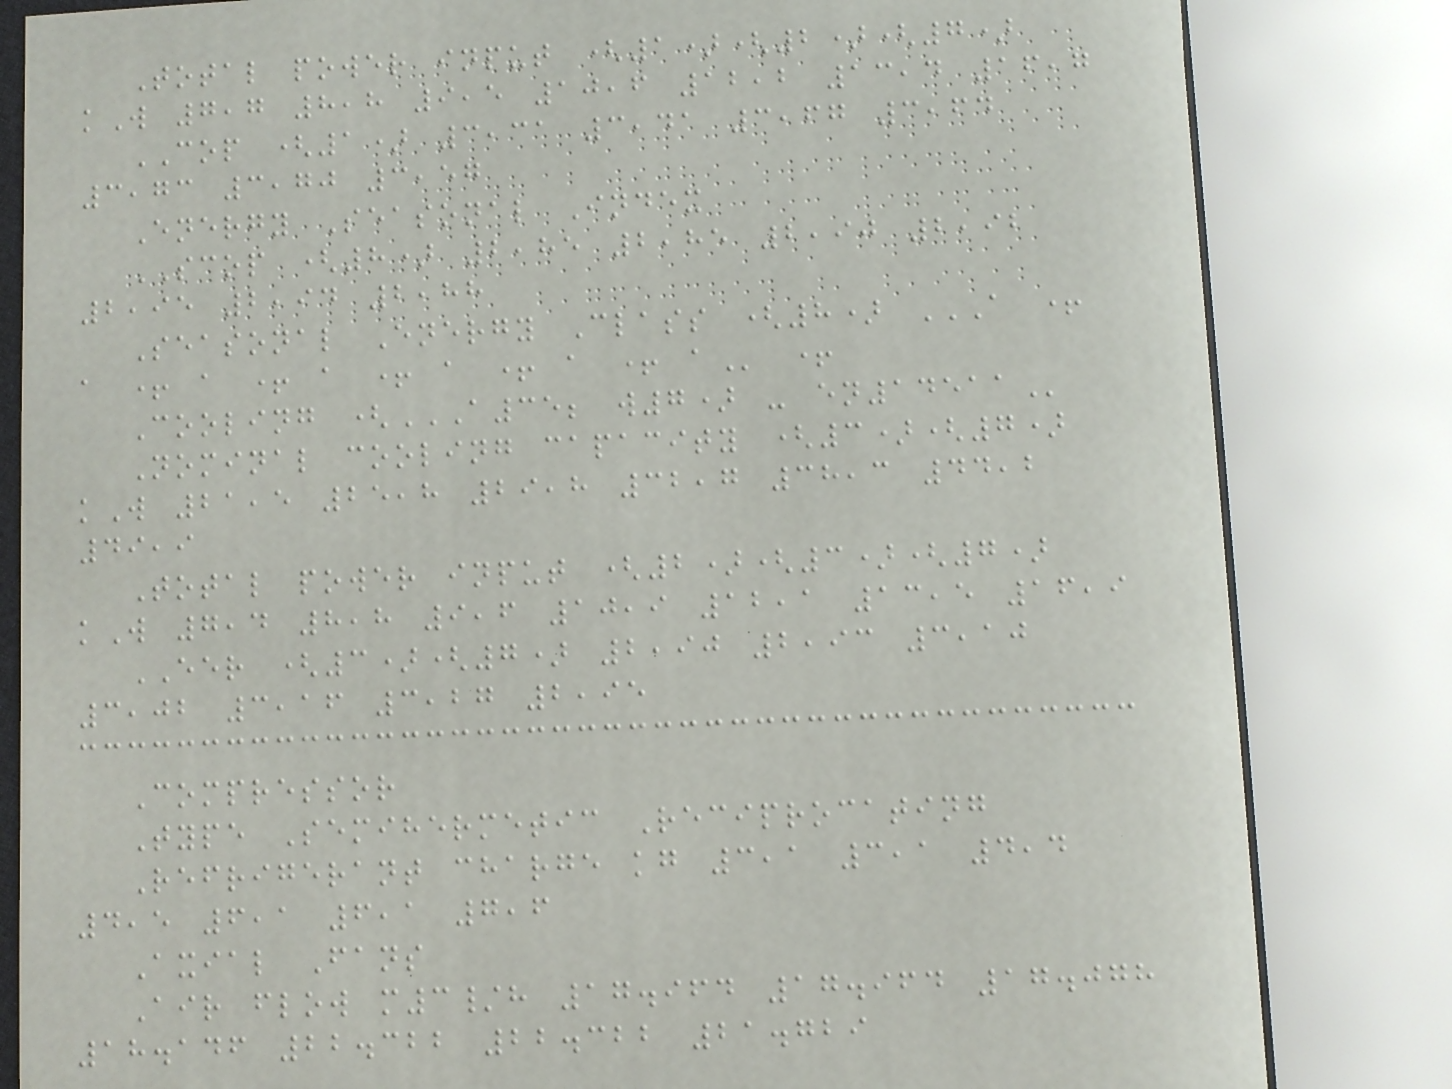Total power input (1)(2)(7)
kW 7,7 8,8 9,5 10,6 12,2 13,4 16,7
COP (1) 3,31 3,41 3,67 3,64
3,73 3,70 3,57
Energy Seasonal Index
SCOP (8) 2,85 2,85 2,90 2,92
2,95 2,94 2,88
Seasonal Energy Class (8) A +
A + A + A + A + A + A +
Cooling (A35; W7) - EN14511
Nominal cooling capacity (3)(7)
kW 21,5 25,8 29,8 32,7 38,3 44,2
49,9
Total power input (2)(3)(7)
kW 7,4 8,8 9,6 10,9 12,1 13,5 16,9
EER (3)(7) 2,90 2,93 3,10
3,02 3,16 3,27 2,95
Compressor
Type Semihermetic Reciprocating
Refrigerant charge kg 3,1 3,1 4,4
4,5 6,1 6,1 7,6
Axial Fans
Air flow m3/h 17.964 17.964 17.078
18.146 22.322 22.322 21.729
